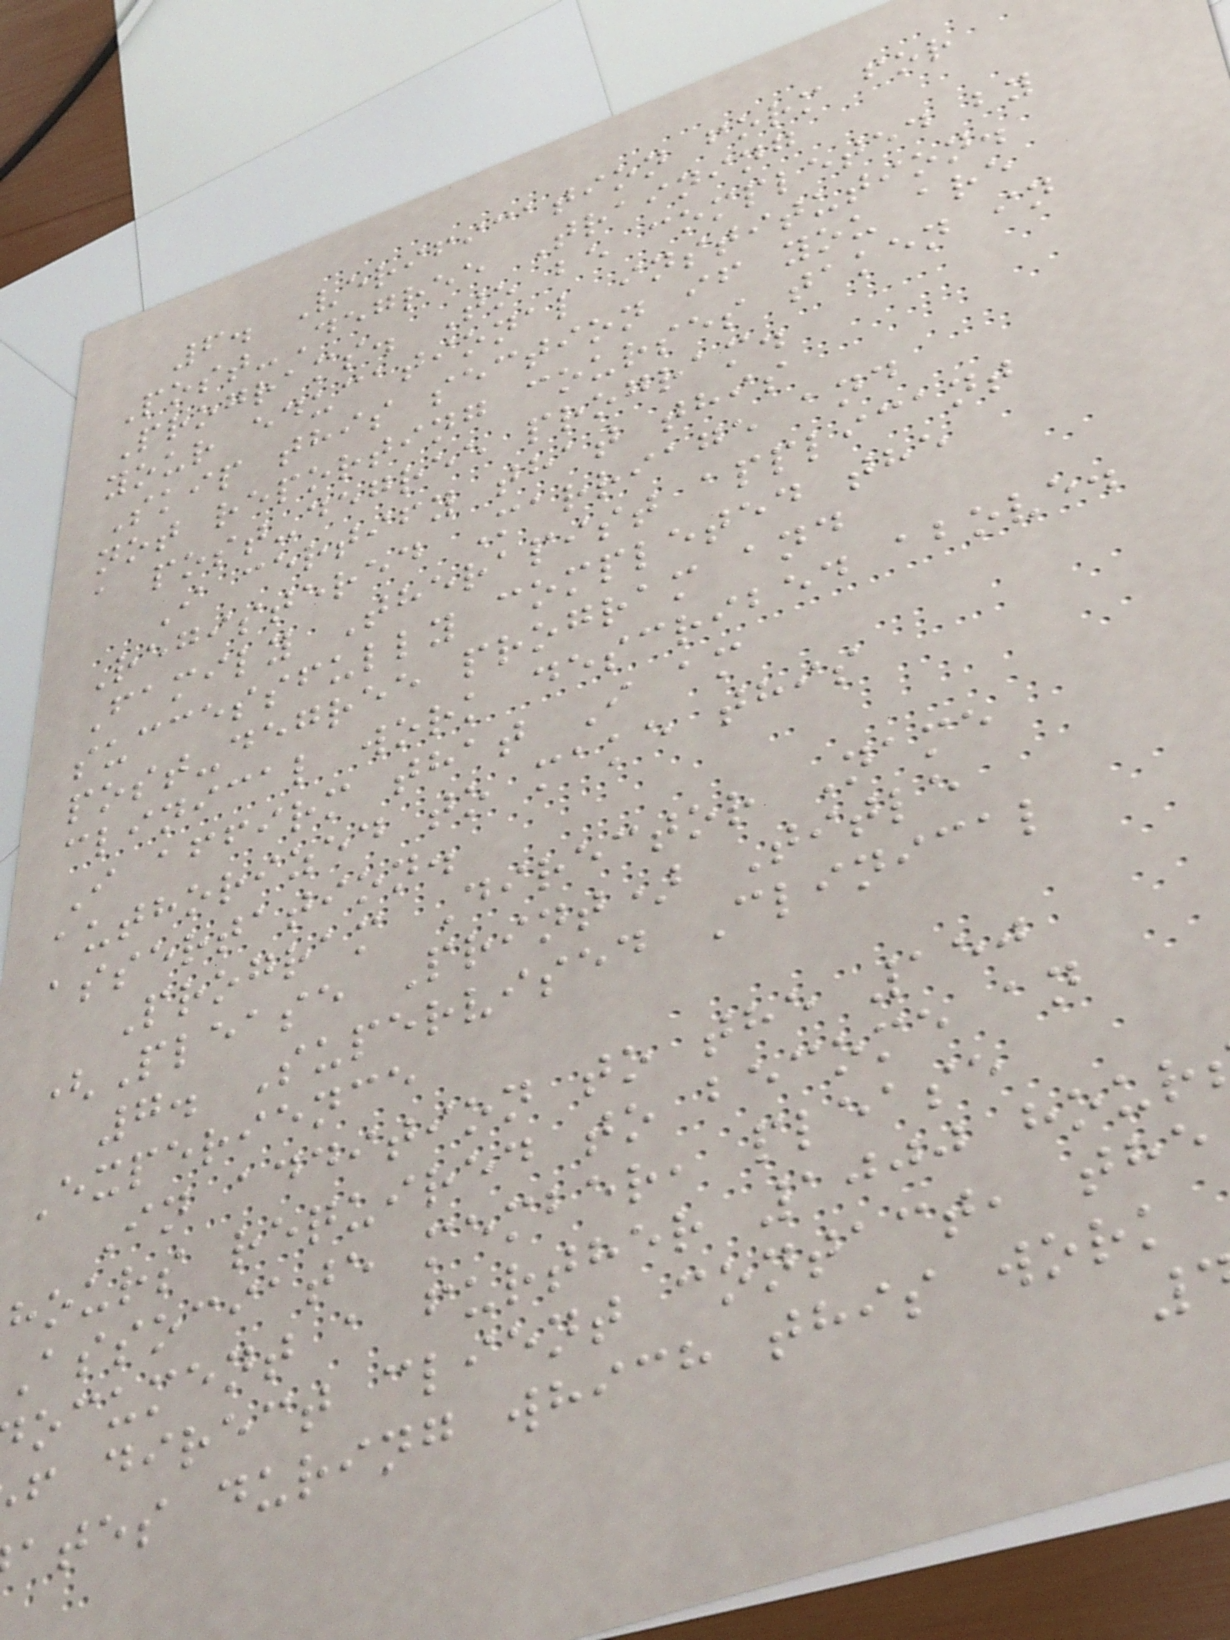6. Verification form for
Post-Degree Training
Programs. To be completed by
your educational institution.
Skip this section if you are
not reporting courses taken in
a post-degree program.
I certify that this
Registered Marriage and
Family Therapist applicant
successfully completed the
post-degree program and
clinical work described above.
I affirm that I am
authorized to make this
assertation.
Program Director Name
(Please Print) Title
7. Supervised Clinical
Experience
In addition to the 150
hours required to become an
Associate member, please
ocument a further 1000 hour
f direct client contact, the
ates during which this work
